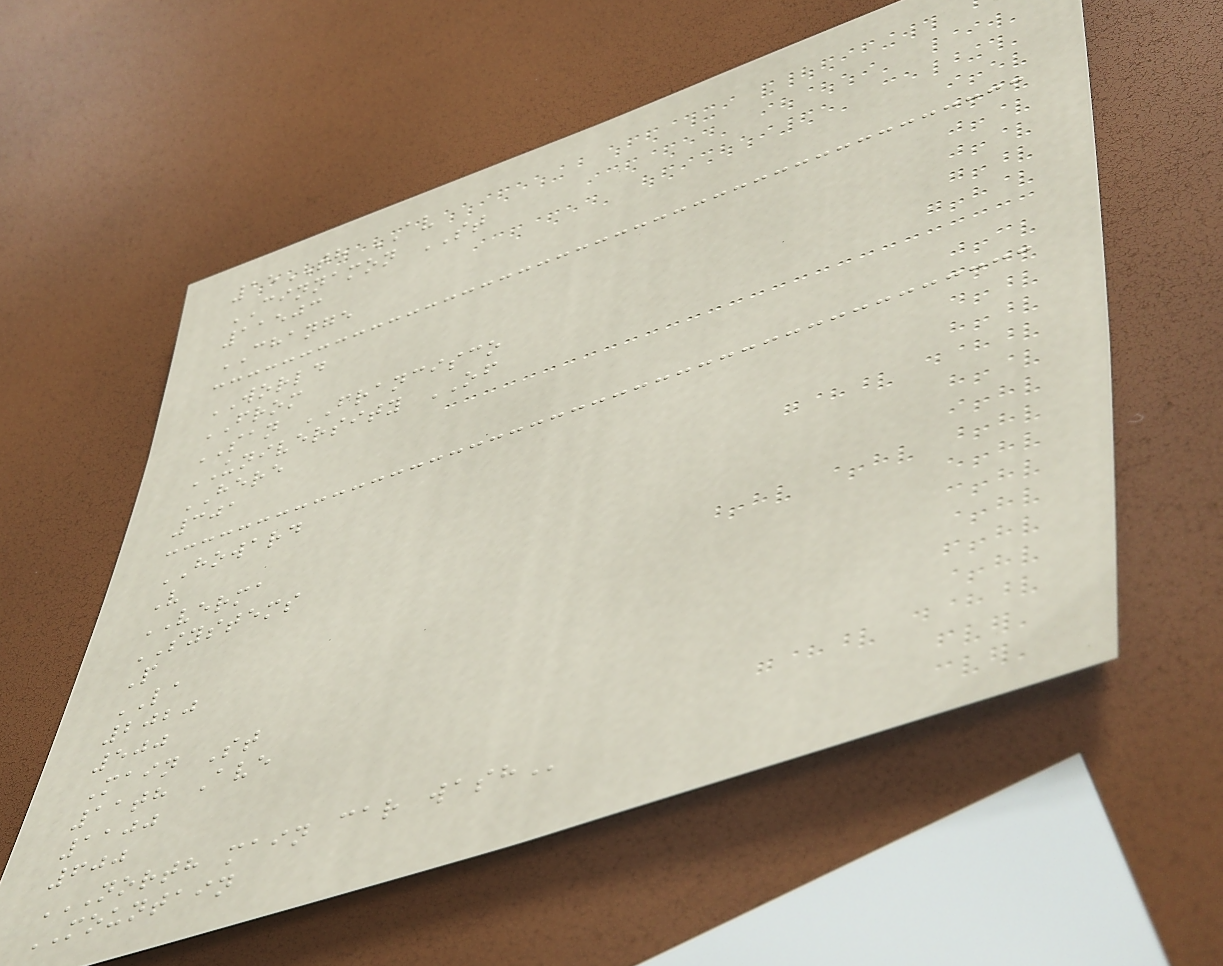15TH AV
CINNAMON ST
11503
CHANGE
WORLD
FROM
SAN FRANCISCO
UNIVERSITY OF
HERE
301
HOWARD
V
VERMA
SYSTEMS
P
LA
2020
500
Main St
11th Ave
1100
600
NORTH MAIN CAR WASH
MOUNTAIN
